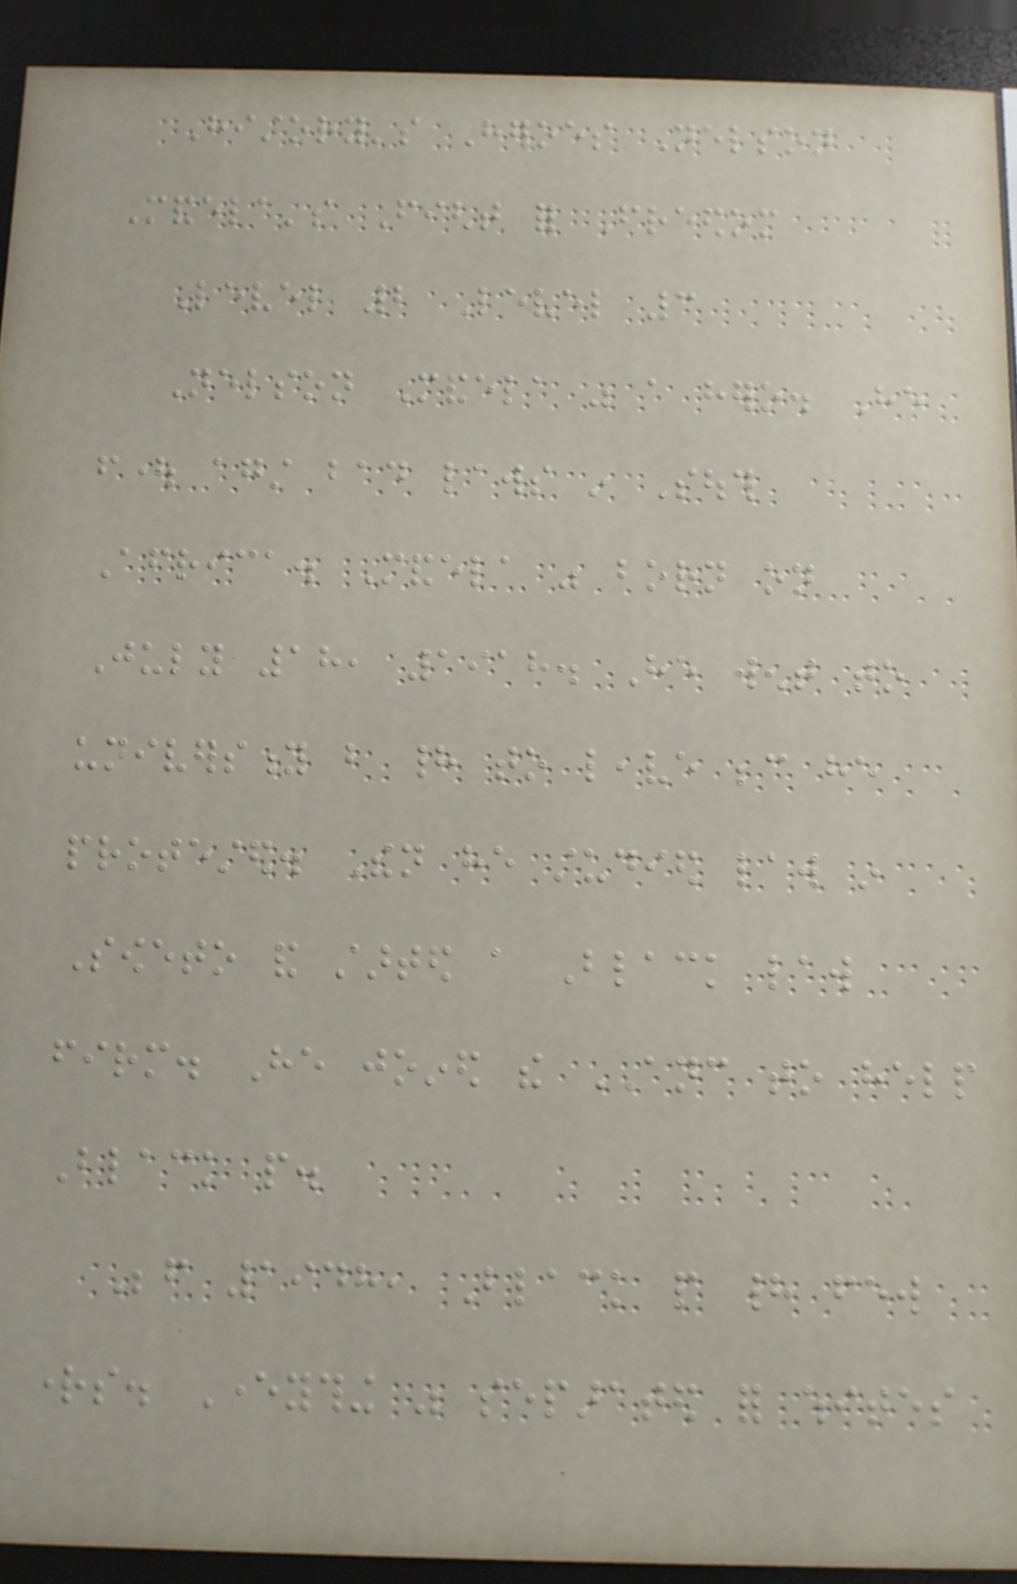History's Heroes Nelson
Mandela's Fight for Freedom
Level 2 Level 3
Nelson Mandela was a hero. He
fought against bad laws in South
Africa. Mandela was born on
July 18, 1918. He went to
university but had to leave because he
protested. Then he studied law in
Soweto and started a Black law
firm. He joined the ANC to help
Black people.
Before 1948, Black people had few
rights. Everything was separated for whites
